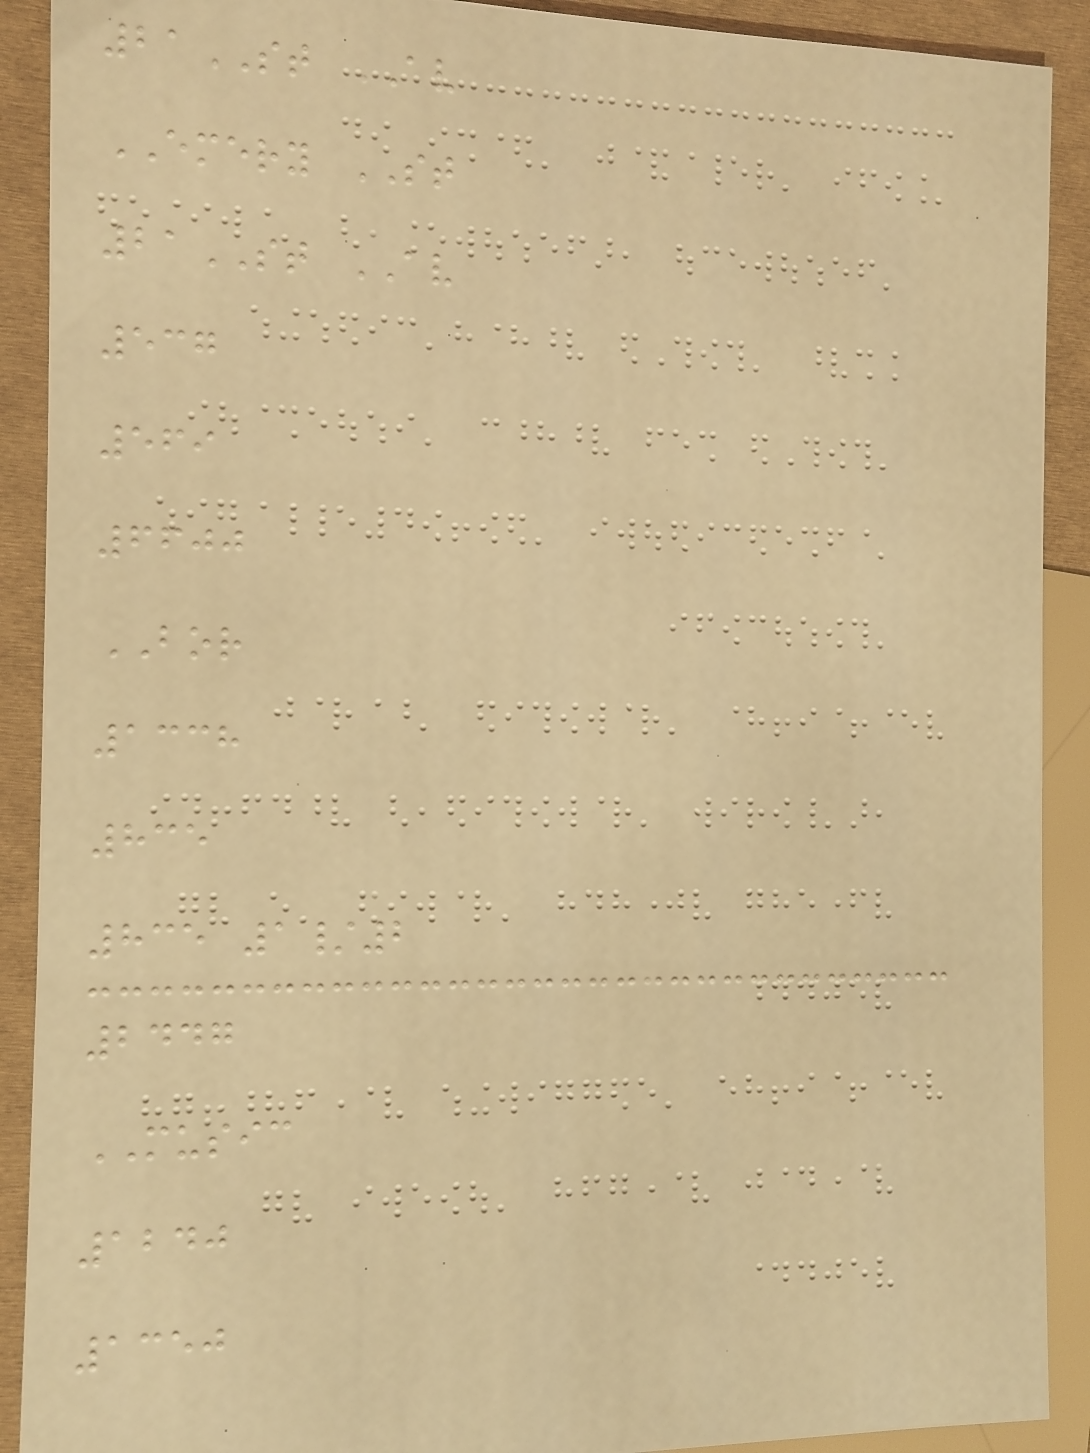21ST AV
EMERY ST
21ST AV
537
569
6600
BOR
1338
835
835 1/2
2447
MUSIC
1240
1350
